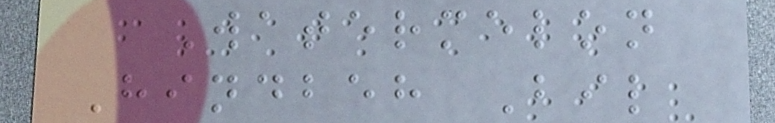Watermelon
Hindbeh Bil
